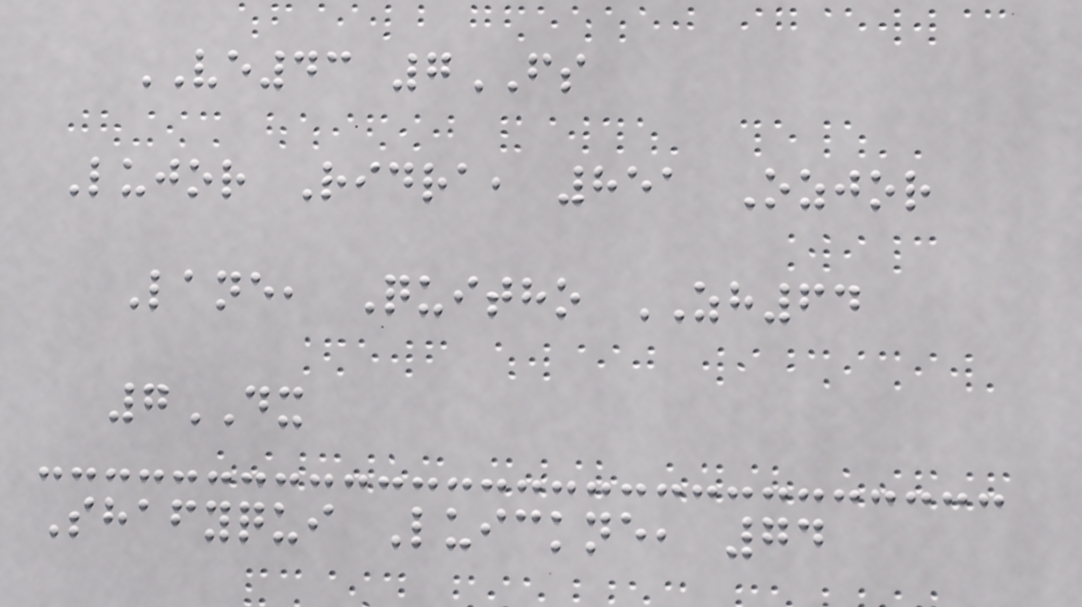VE43 7FS
Lujor Ridra, 851 Ozjor
Lane, Quitho ZH64
7DX
Shafyqui Luickne, 74
